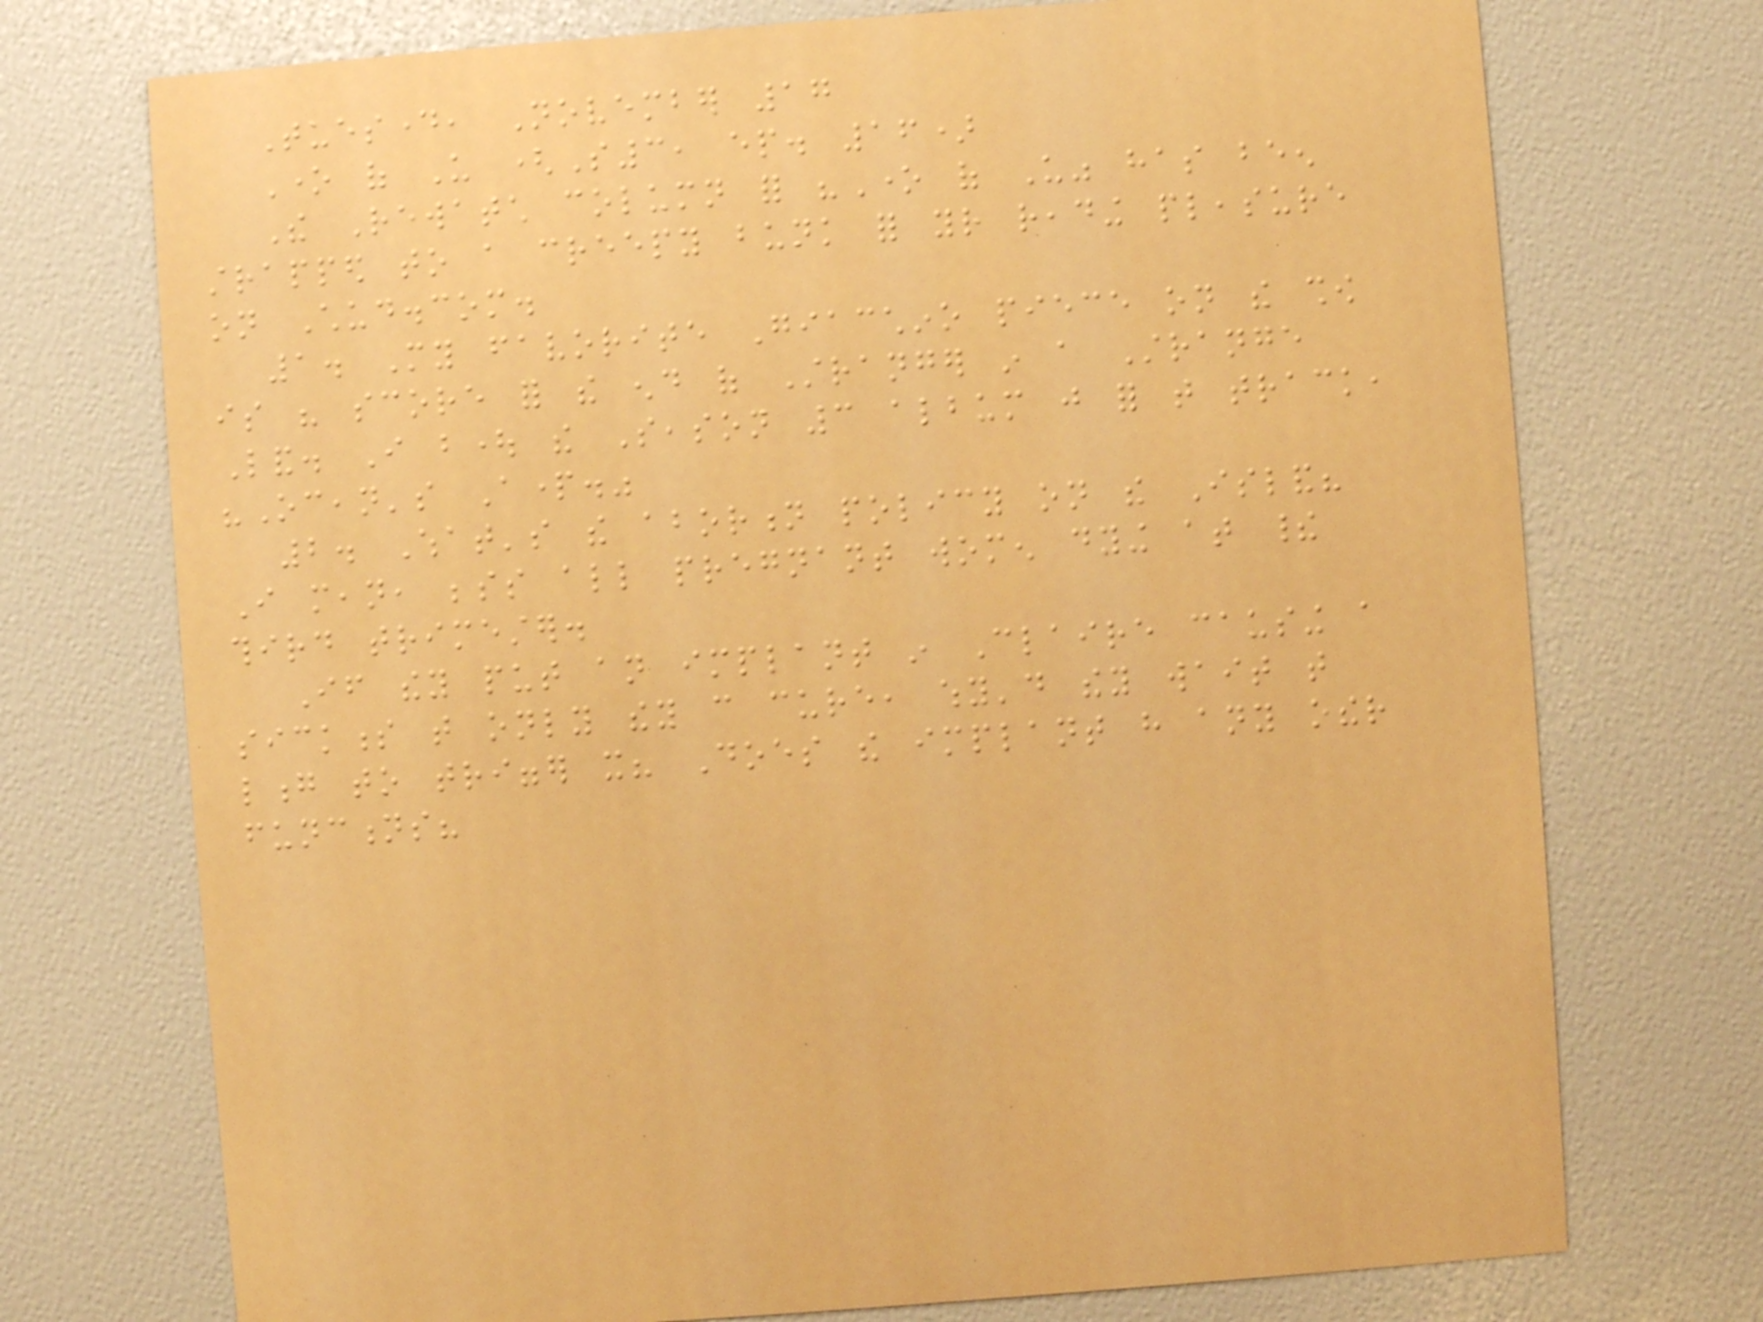Tuesday, November 17
One of Us (S3, ep. 16)
The Rewatch column for "One of Us" has been
strapped to a creepy bunk for your reading pleasure
on Chud.com.
1. My favorite Giacchino piece on the show
is his score for the end of Stranger in a Strange
Land. I bought the Season 3 album just for that track,
"Ocean's Apart."
2. What's the abortion policy on the Island?
I mean, besides all pregnant women dying at their
third trimester.
If they put an implant in Claire causing a
sickness that only they can cure, why'd they wait that
long to trigger it? Does the implant have any other
functions?
